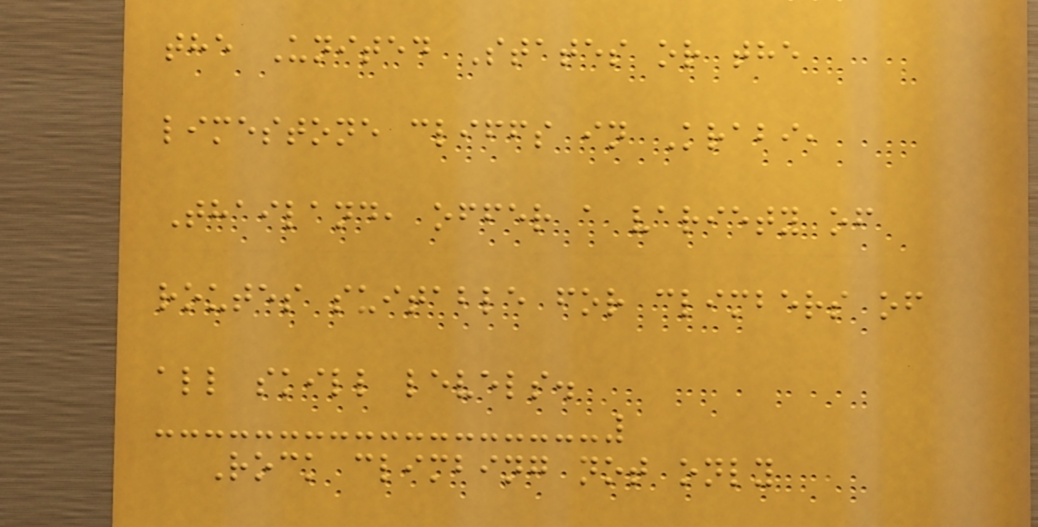the United States or the
limestone cliffs in Krabi,
Thailand, offer a variety of
routes suitable for climbers of
all skill levels.
Rock climbing not only
